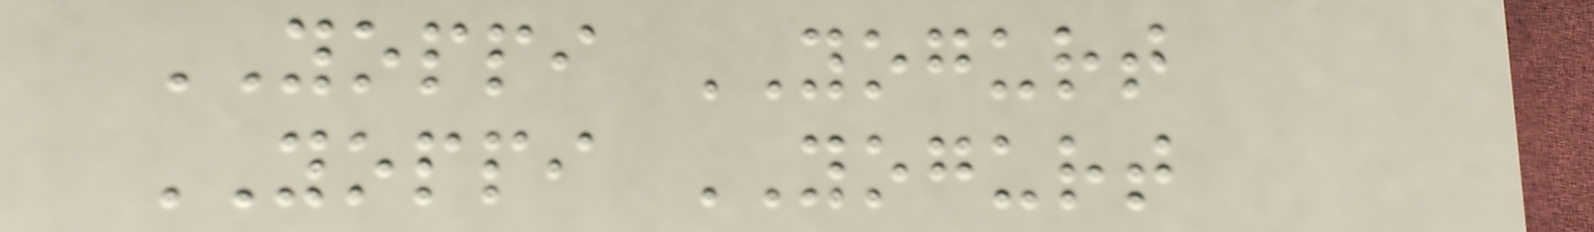YOPPI YOGURT
YOPPI YOGURT
